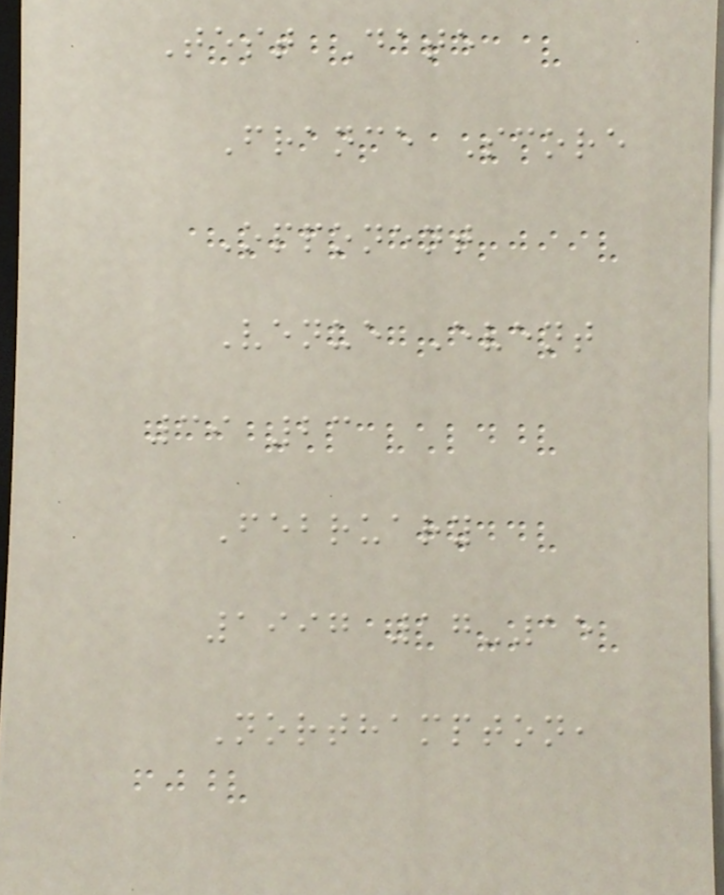Test Date
France Score
Opponent
Venue Event
39 23
February
1997 17-15
Northampton,
